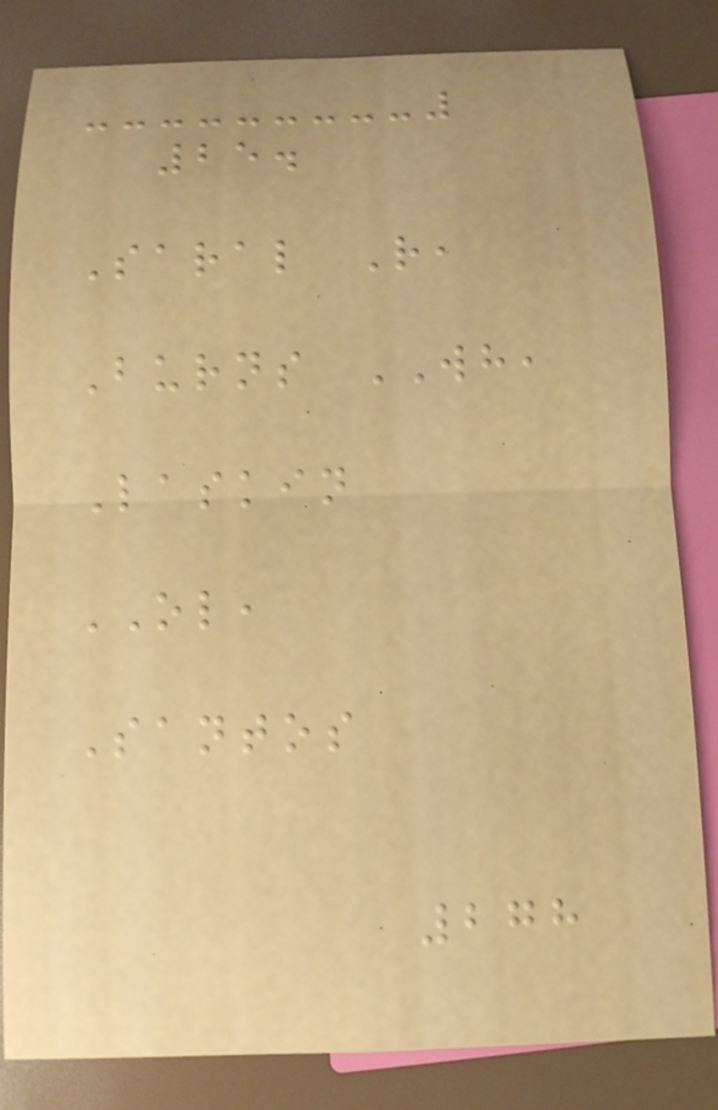25.
Saral R,
Burns WH,
Laskin
OL,
Santos
278
